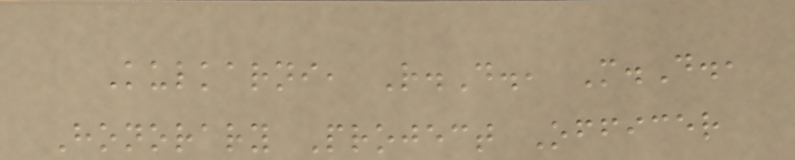Kulkarni, R.D., M.D.,
Honorary Project Officer
